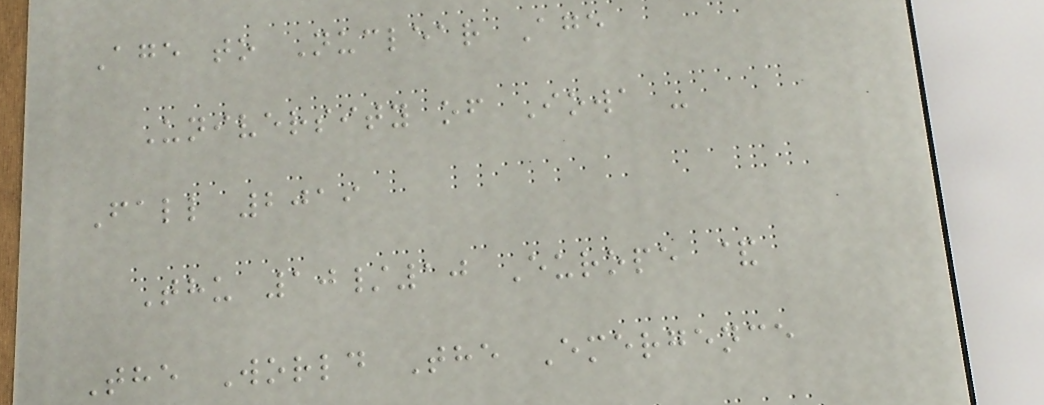Age to Nuclear Age
University of Iowa -
Fall 2019
Thu 10/10 Europe &
The World The Emergence
